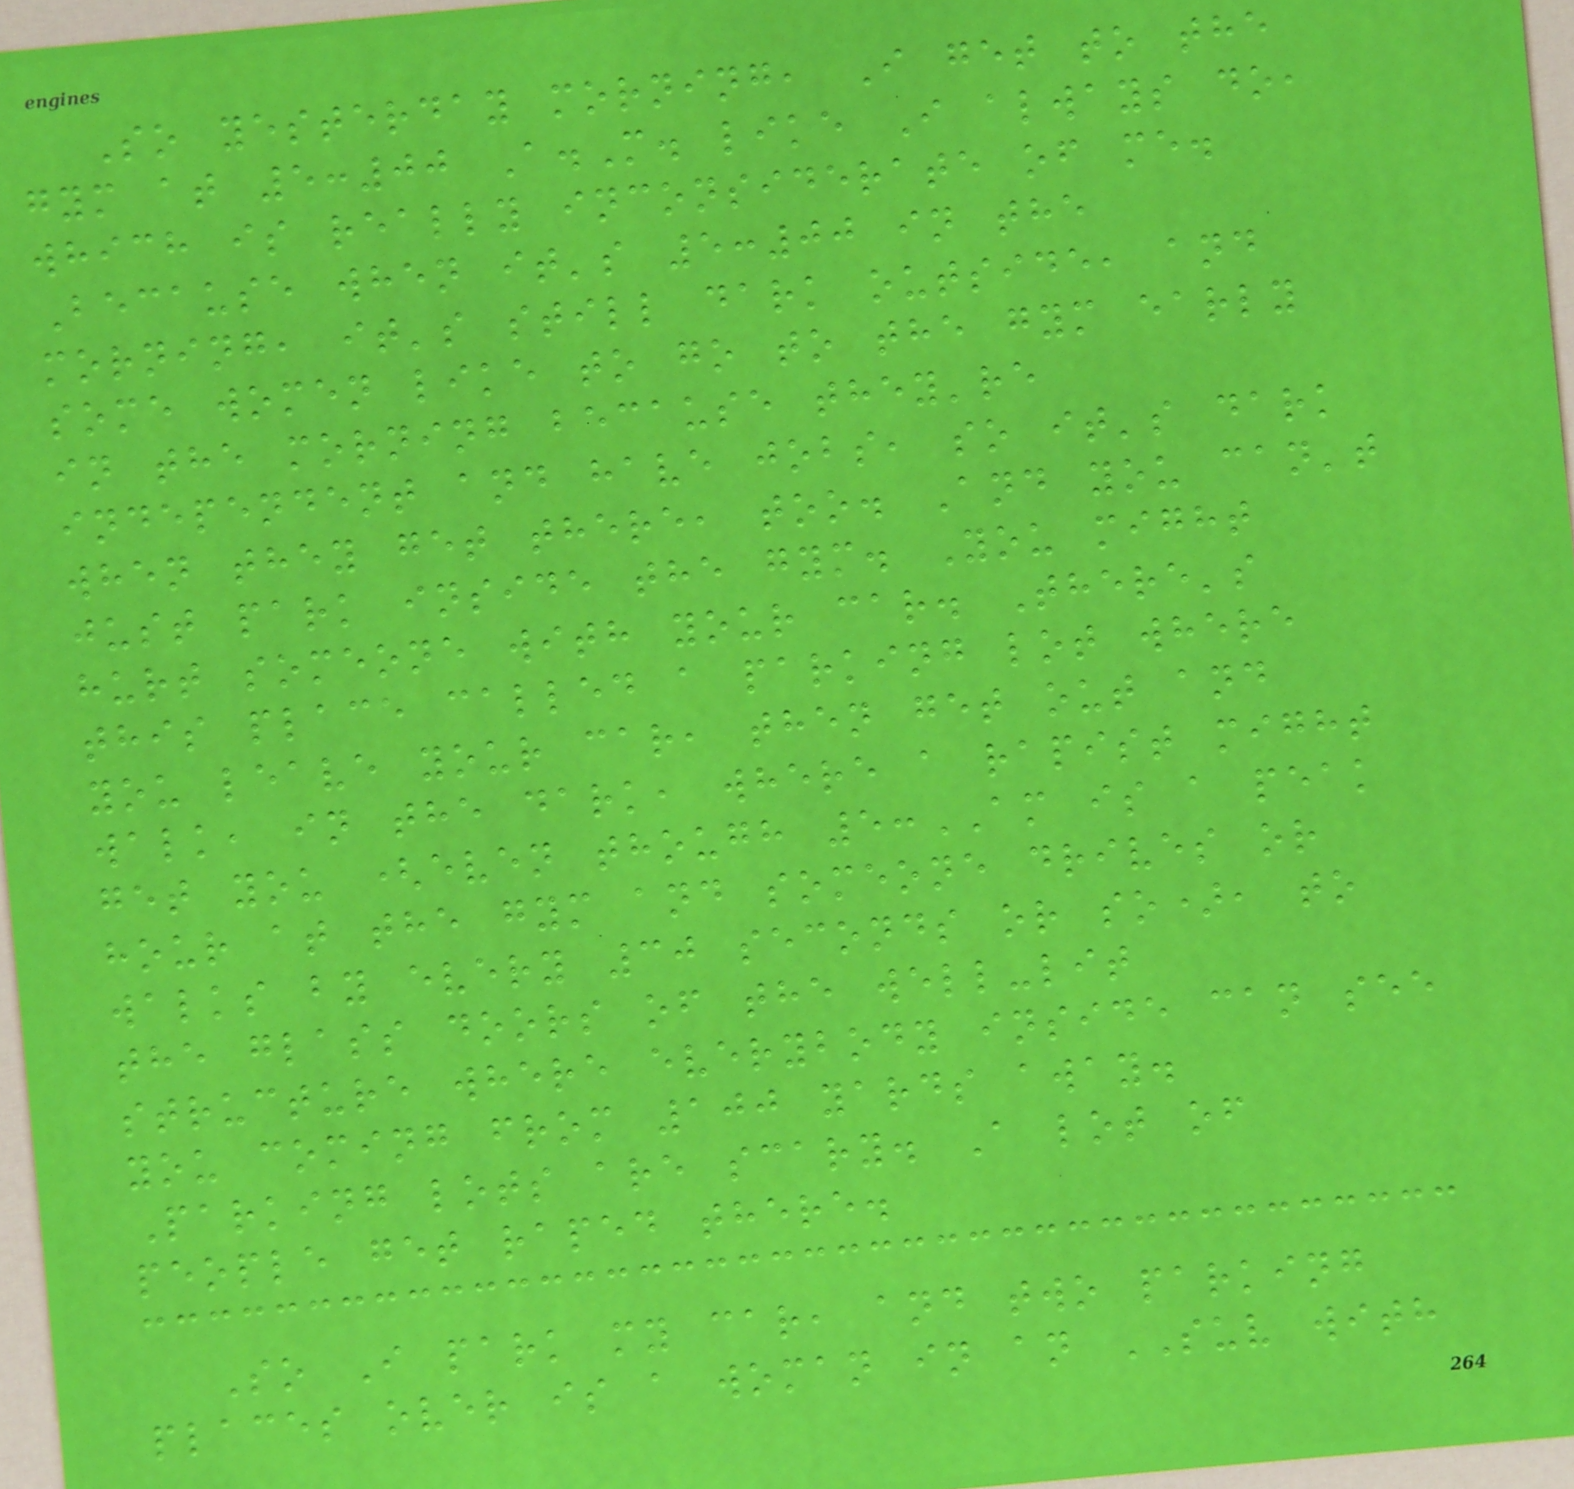So yesterday morning, I get to the
gym at 5:00 A.M. like I always do,
which is really inconsiderate of me.
Because when it's 5:00 in the
morning, it's still dark outside, and
some women like to go to the gym early
in the morning because they're
independent and have jobs, so it's dark
when they get there, too. And you can't
just park inside the gym. You might
hurt someone with your car. There's
this place called a parking lot where
you leave your car, then get out and
walk, in the dark, where a rapist might
get you (even though 5:AM is a peak
hour at the gym and someone drives or
walks by every 30 seconds or so), to
the glass doors of the well-lit
structure where everybody inside can see
you coming from 100 yards away.
Parking lots are scary. A lot of
people get raped there.
So I park my car, and two parking
places over is a woman in an SUV with
